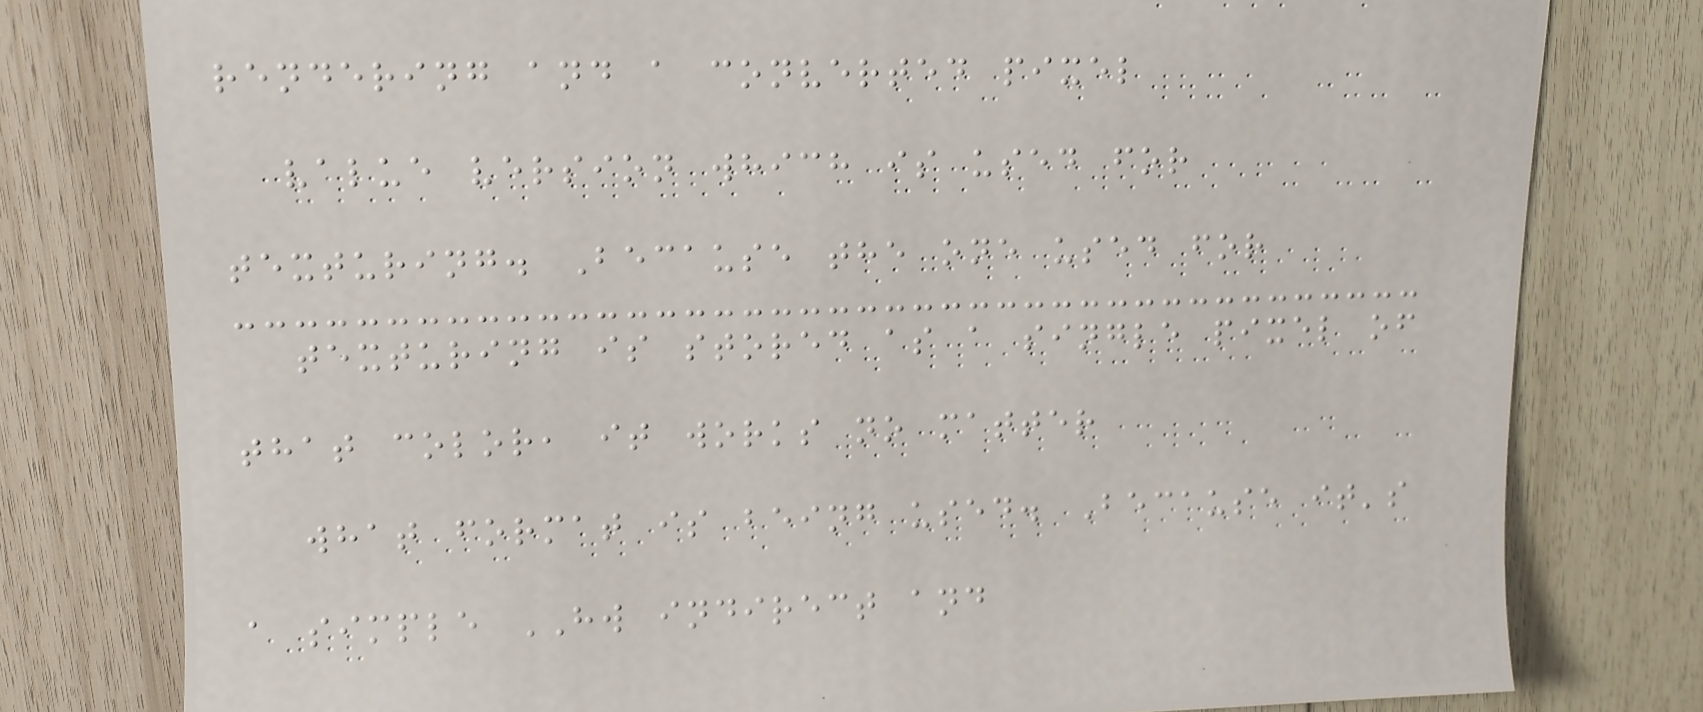rendering and a converted pixel
value version which is used for
texturing. Because the one used for
texturing is stored as a single pixel of
that color, it works no matter
what format is being used. Because it's
a simple HW indirect and
